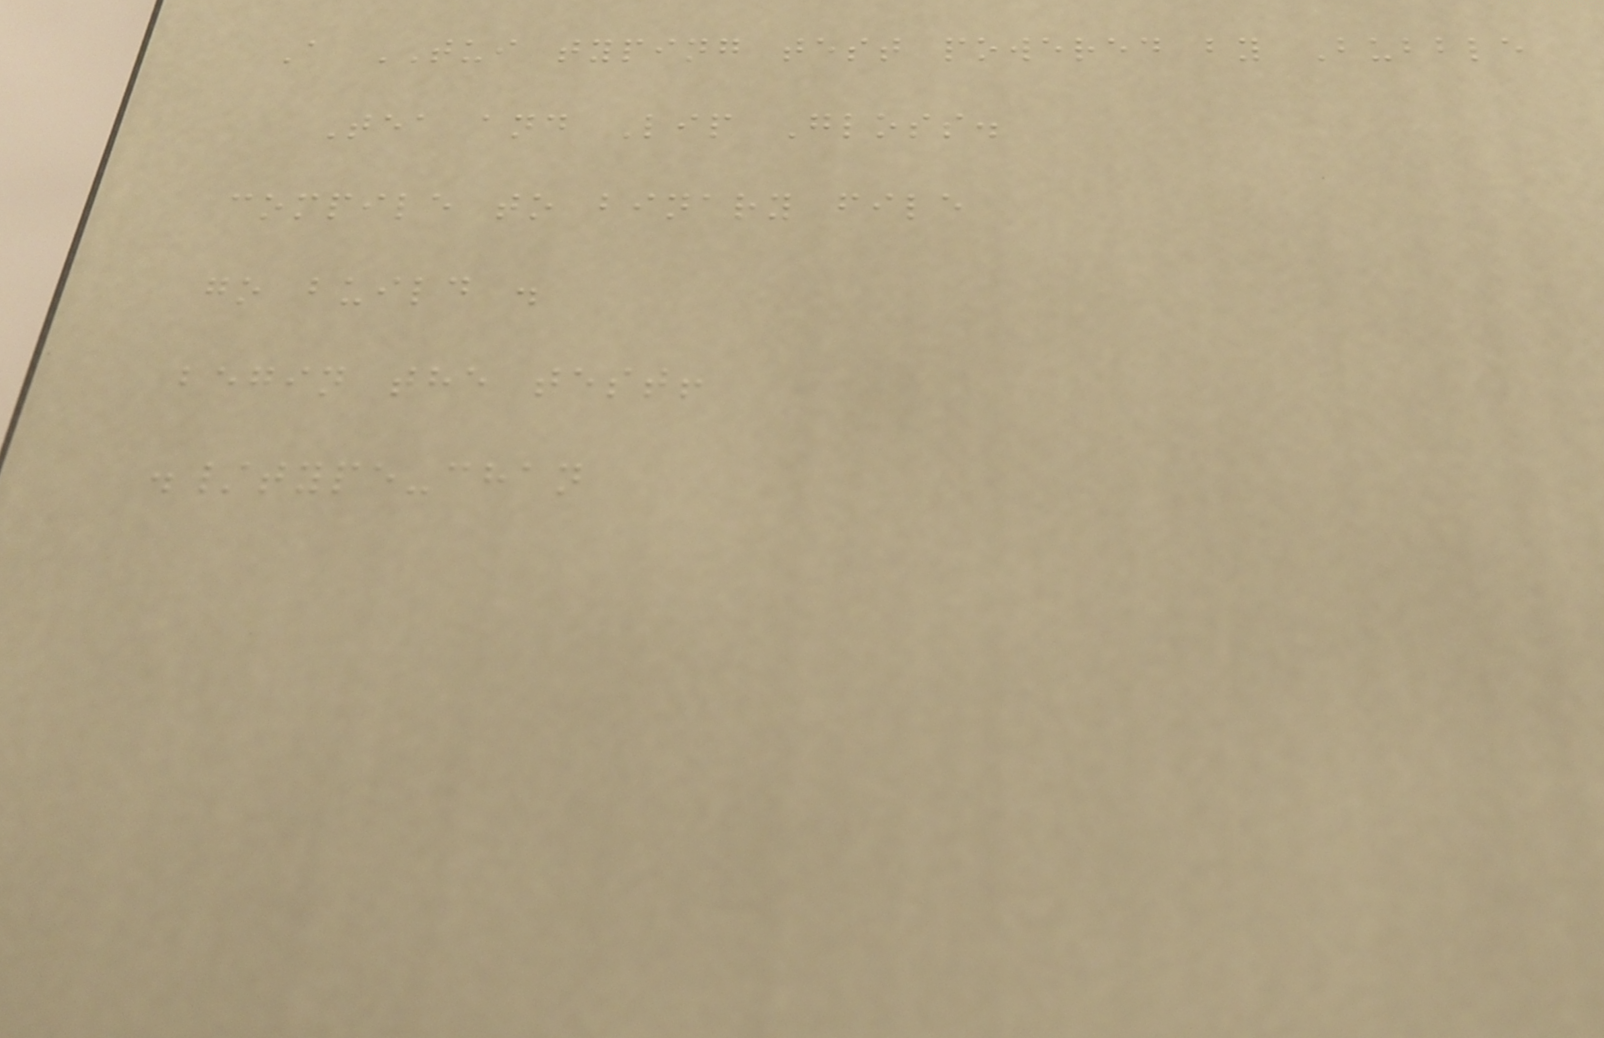A TUI typing test powered by Bubble
Tea and Lip Gloss.
compile to binary file
go build .
begin the test!
./type-chan
